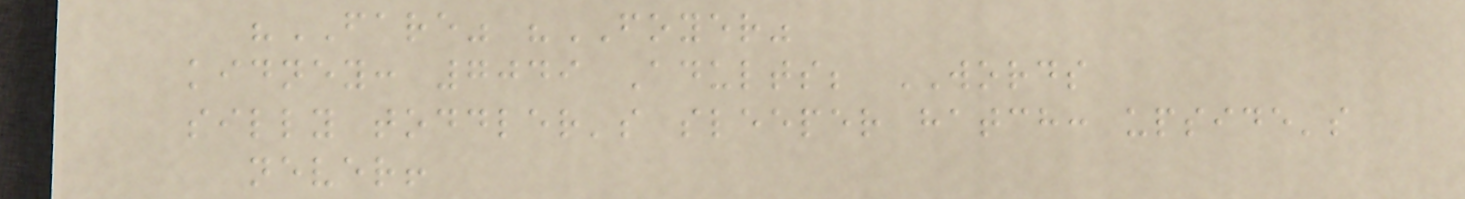"FARE" "FOYER"
kidney: 7049 Adults; WORDS
silly toddler's sleeper hatch: upside's
never!
